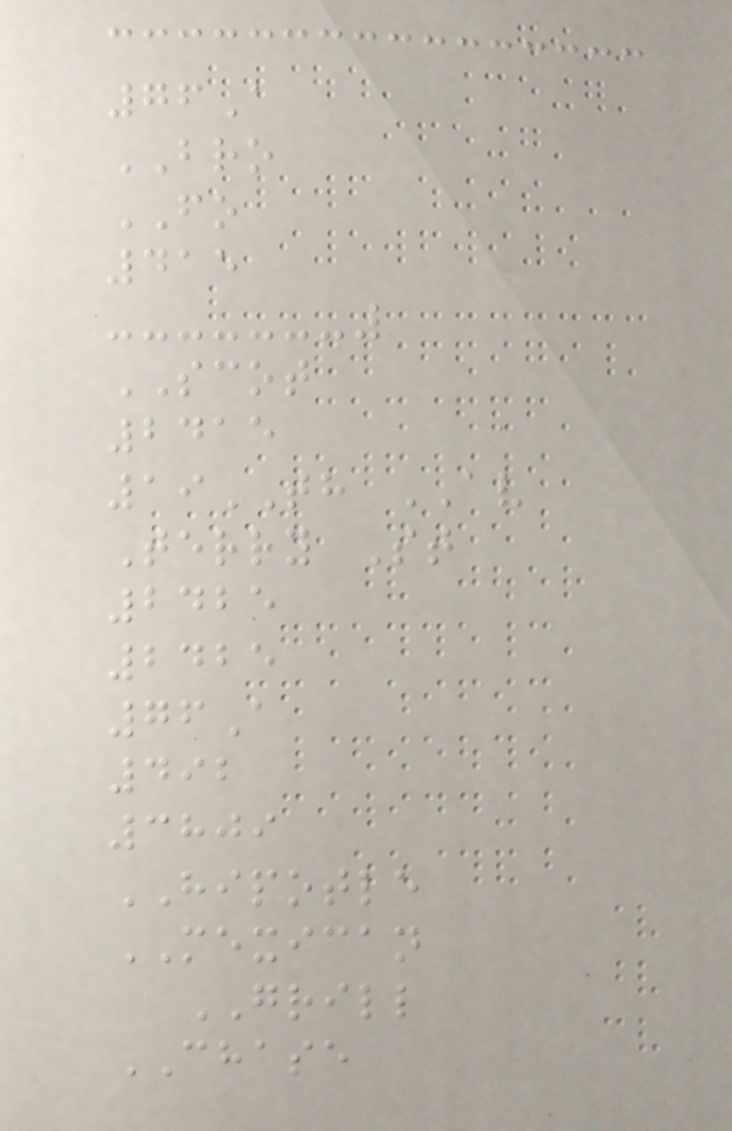76A
BRO
FO
415
SCOT
2415
19TH AV
Terry St
2425
2425
76A
492
3809
HIPOTLE
MEXICAN
GRILL
CHASE
